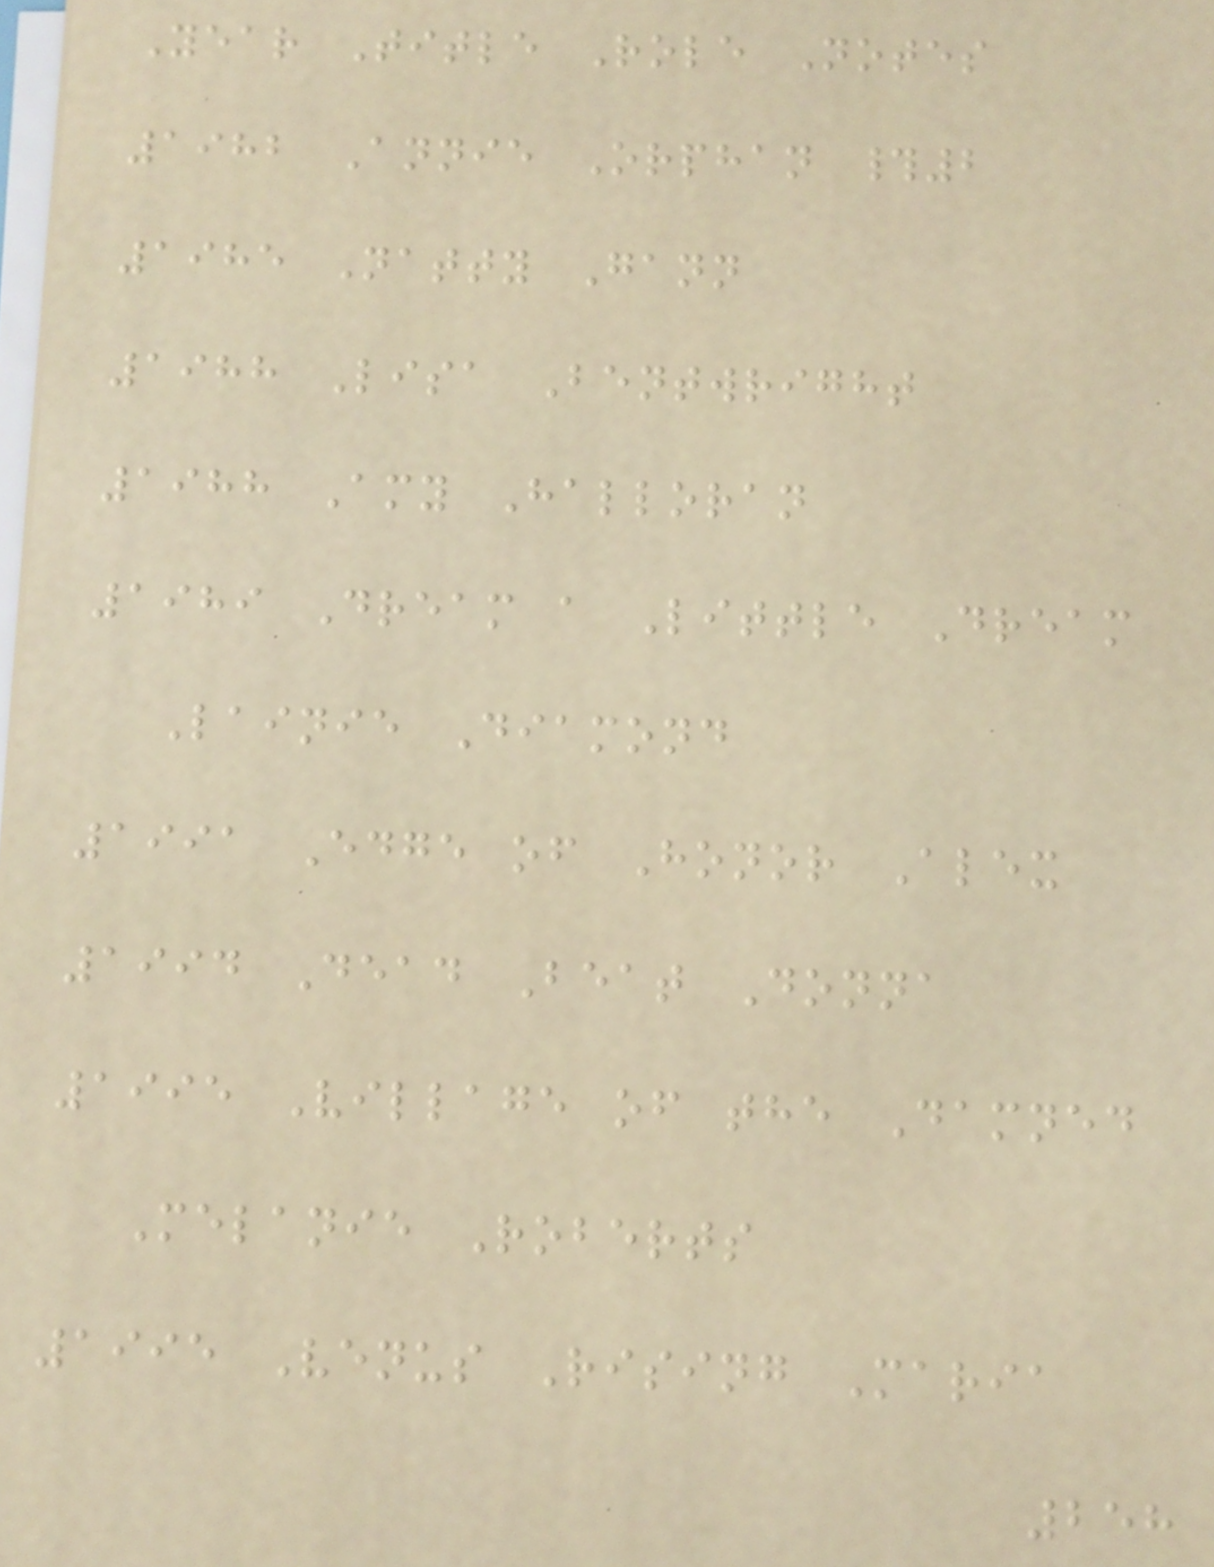Year Title Role Notes
1982 Annie Orphan #2
1985 Natty Gann
1988 Lisa Bentwright
1988 Amy Halloran
1989 Dream a Little Dream
Lainie Diamond
1991 Edge of Honor Alex
1994 Dead Beat Donna
1995 Village of the Damned
Melanie Roberts
1995 Venus Rising Maria
258
